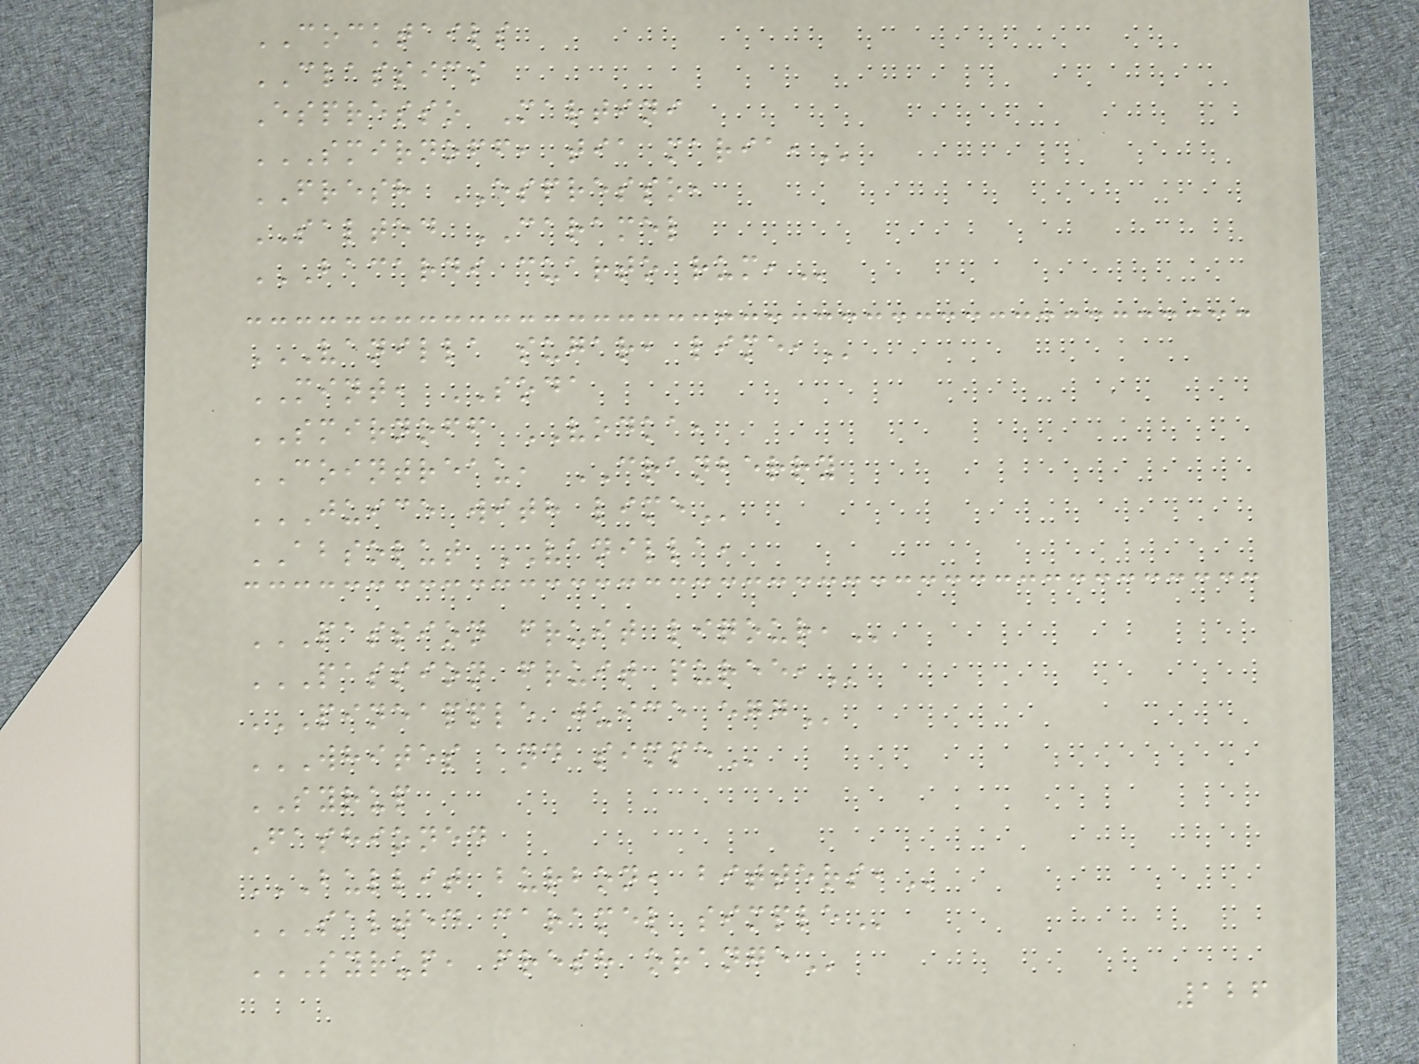COCKTAILS
CLASSICS
Espresso Martini
SMIRNOFF, TIA MARIA,
FRESH ESPRESSO,
SALTED CARAMEL
BACARDI CUARTO RUM,
VANILLA SUGAR, LIME,
MINT, SODA
SMIRNOFF VODKA,
COINTREAU, CRANBERRY
JUICE WITH LIME
ABSOLUT VANILLA,
PASSION FRUIT LIQOUR,
PASSION FRUIT PUREE,
PINEAPPLE JUICE EGG
WHITES AND SIMPE
SYRUP
Fashioned
BULLIT BURBON, BITTERS,
SALTED CARAMEL SIMPLE
SYRUP, FRESH ORANGE
126
